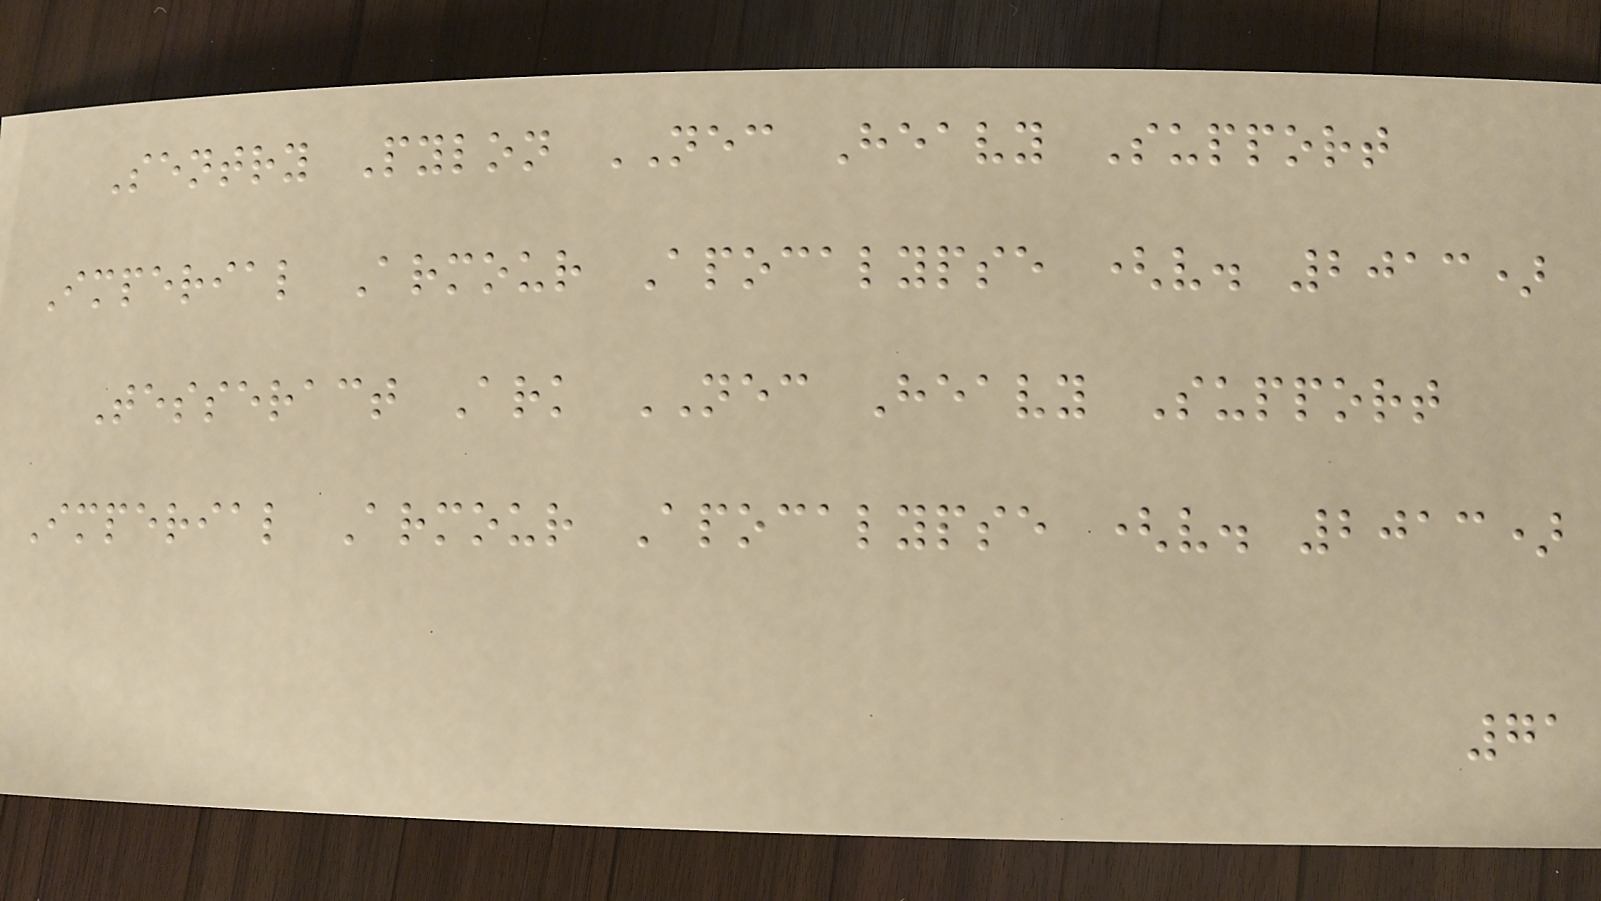Sentry Pylon NEC Heavy Support
Imperial Armour Apocalypse (v. 2013)
Tesseract Ark NEC Heavy Support
Imperial Armour Apocalypse (v. 2013)
71
